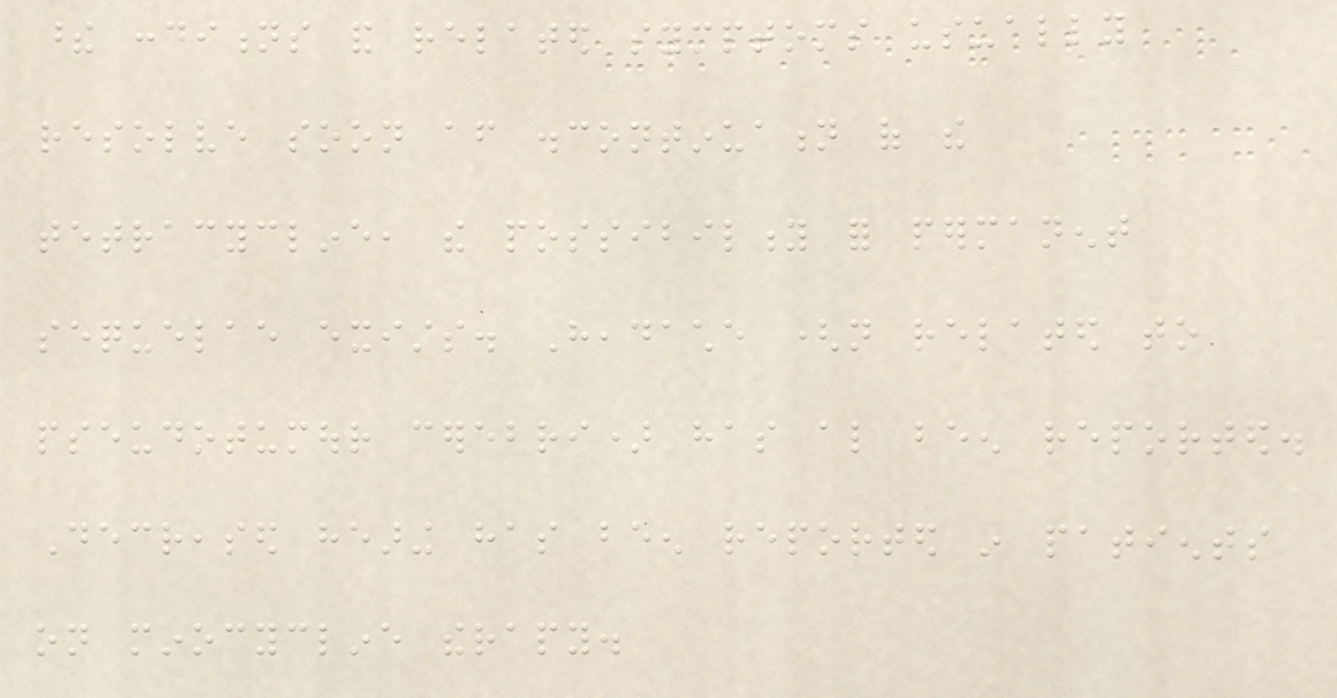these conditions and related symptoms usually
resolve soon after discontinuation of the
tetracycline, the possibility for permanent
sequelae exists. Headache (not related to
pseudotumour cerebri) has also been reported.
Decreased hearing has been reported in patients
on minocycline therapy.
